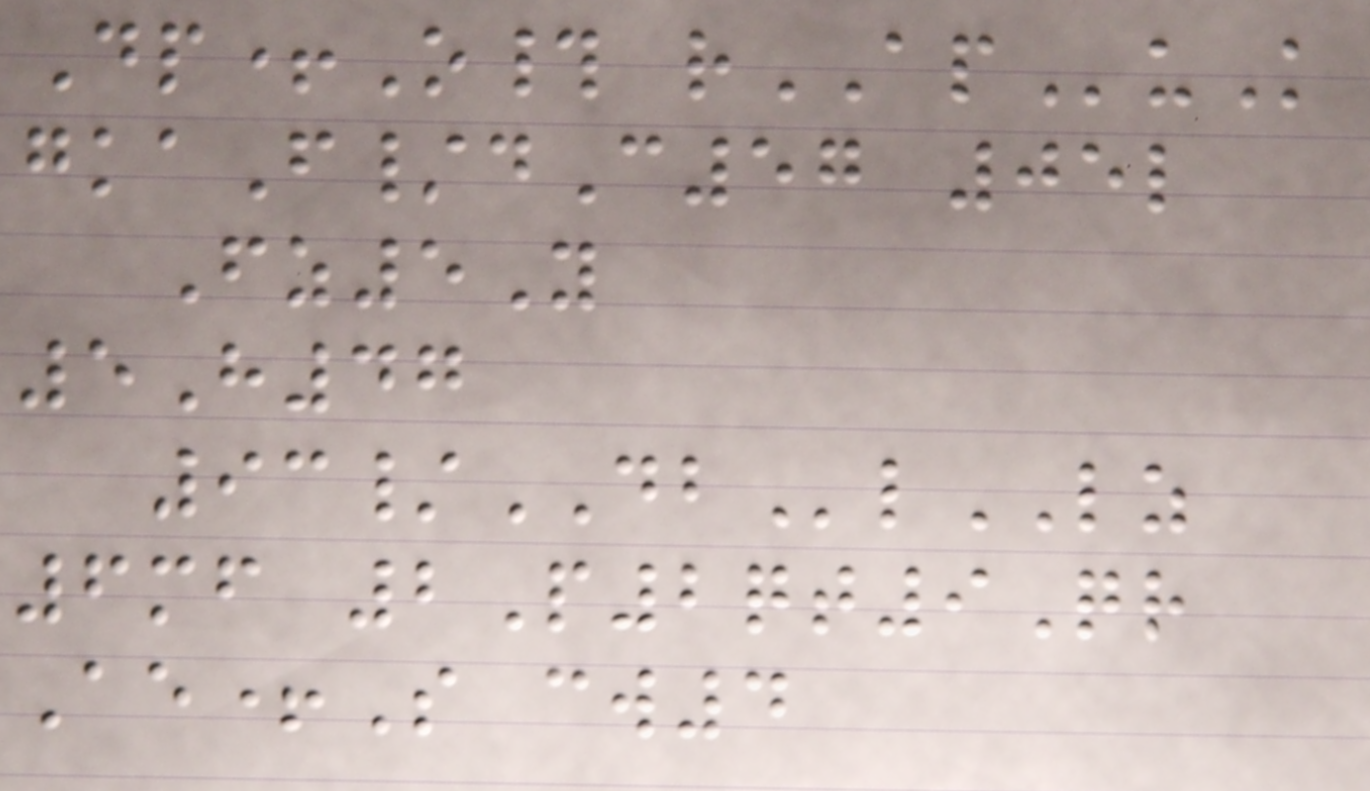Dp+O# rAPuK
gkaF/dC57 05l
Fz5Y
5H47
93/DBlLZ
6mf 2P2qt9Qr
Ae+S cw4
